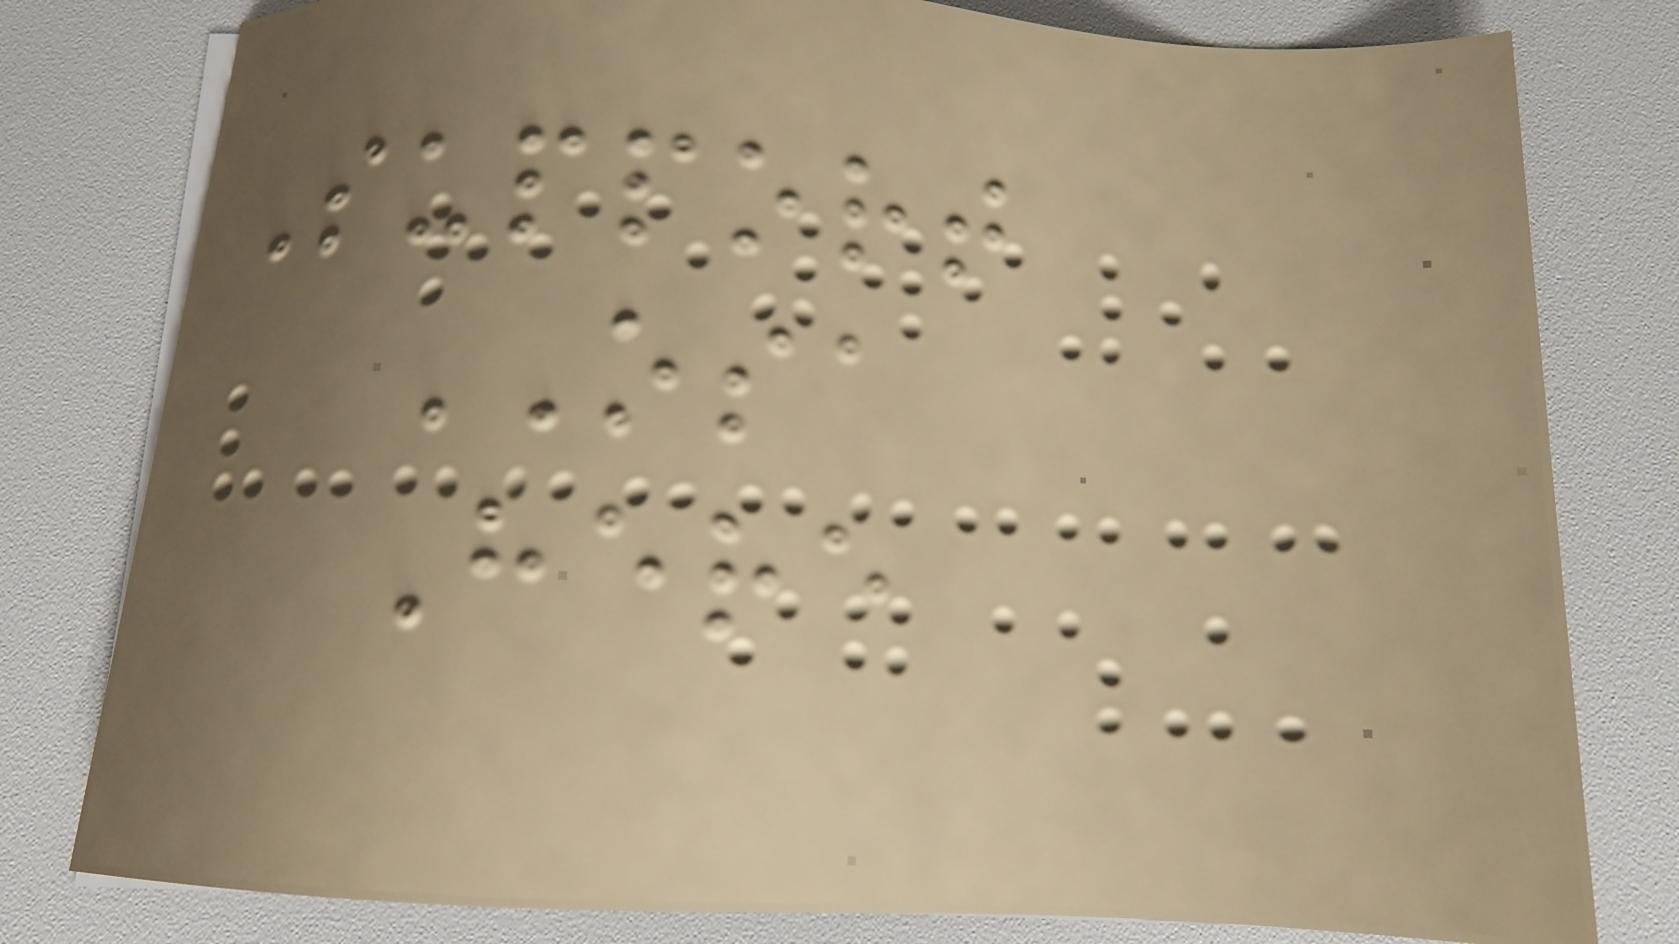Support
OSA
Here
